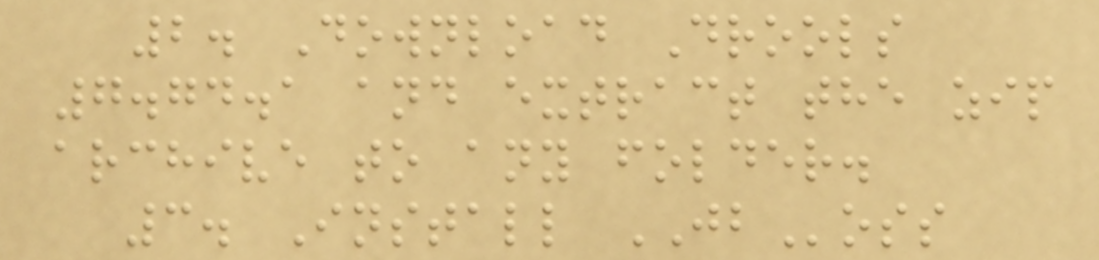2. Download Drools
7.74.1 and extract the zip
archive to any folder.
3. Install JBoss
